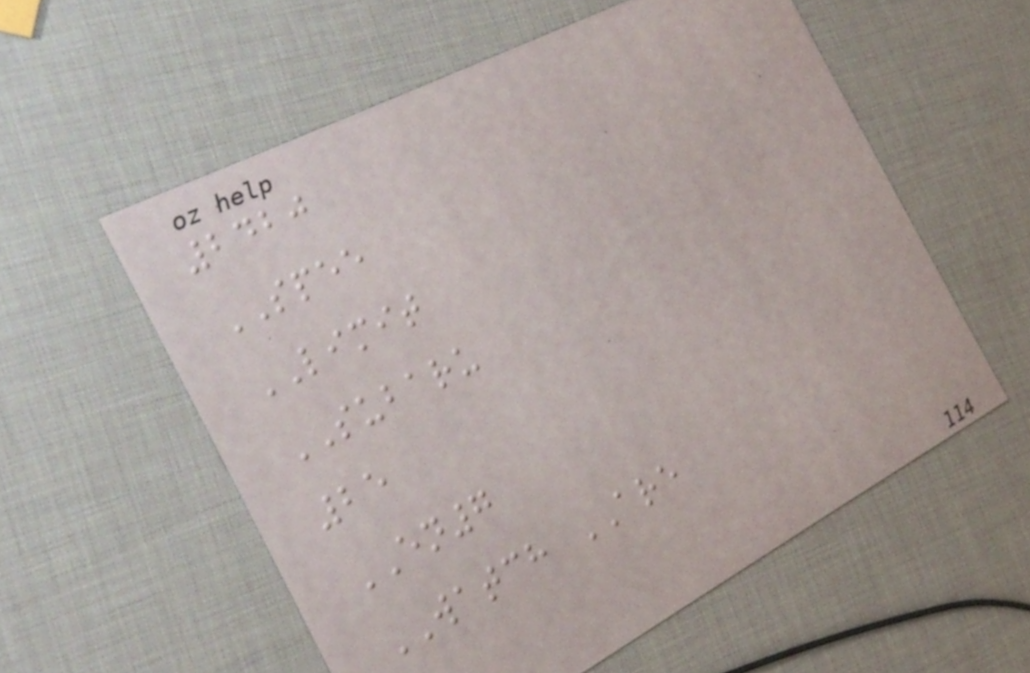2420
SPEE
LIMIT
SUBARU
25
EN7
WATCH ARE
